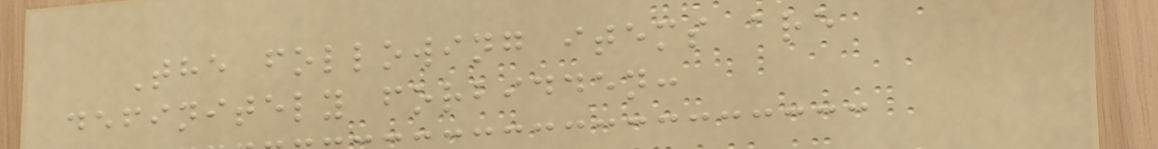The following items are
definitely forbidden:
